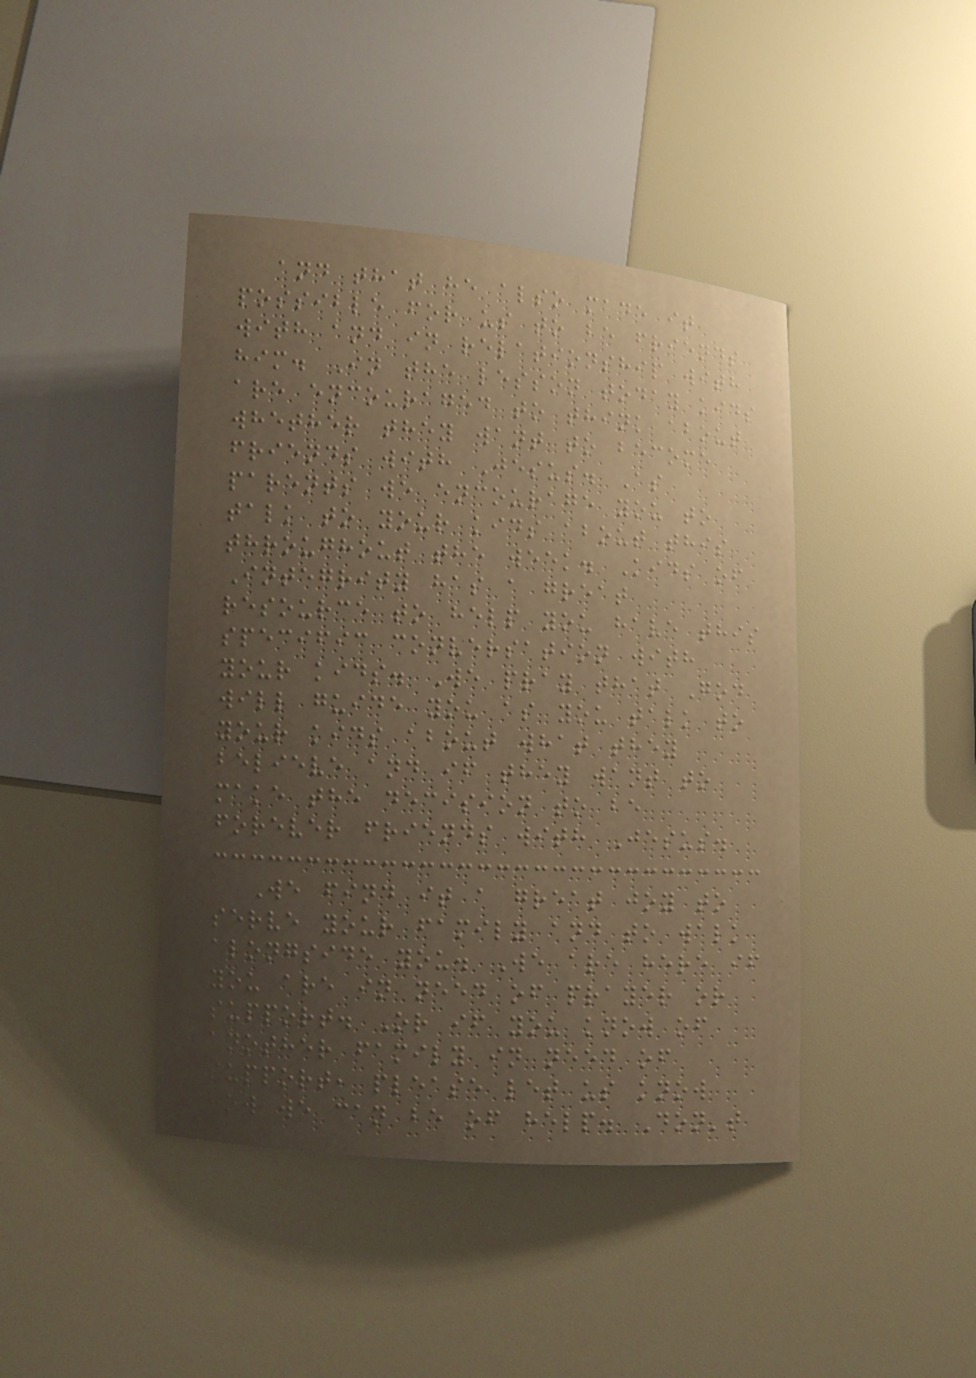and that he also made it
possible for us to be friends
with and in relationship with
him. In the lesson today kids
are encouraged to think about
whether they want to become
friends with Jesus. As
parents we encourage you to
talk to your kids about this
throughout the week. Kids of
Integrity has a great
resource to help you have this
specific conversation with
your kids. We pray that God
will guide you as you talk to
your kids about what they
believe and if they want to
make the decision to be
forever friends with Jesus.
We find it a great joy to
serve your family and to walk
alongside you. We are here if
you are in need of prayer or
support. Or if you know of
another family in need of
support, please let us know
how we can be of help. Don't
